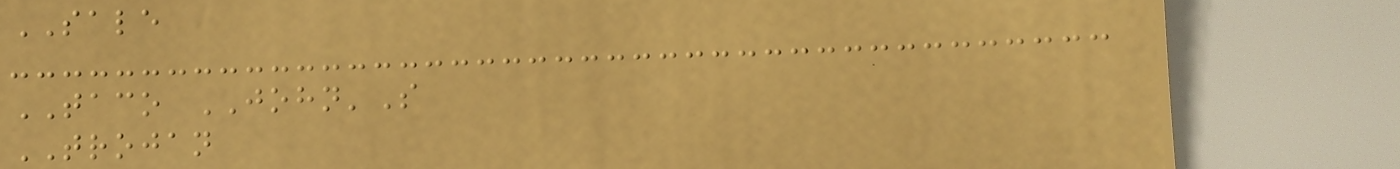SALE
TACO JOHN'S
TROJAN
